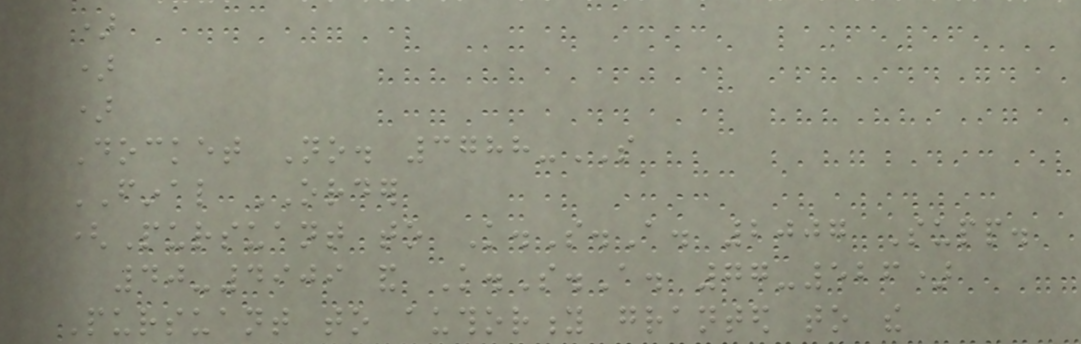)
)
)
Docket No. 3788-SO
FINAL ORDER
(Pursuant to K.S.A. 2007 Supp.
40-4909 and K.S.A. 77-526)
Pursuant to authority granted to the
